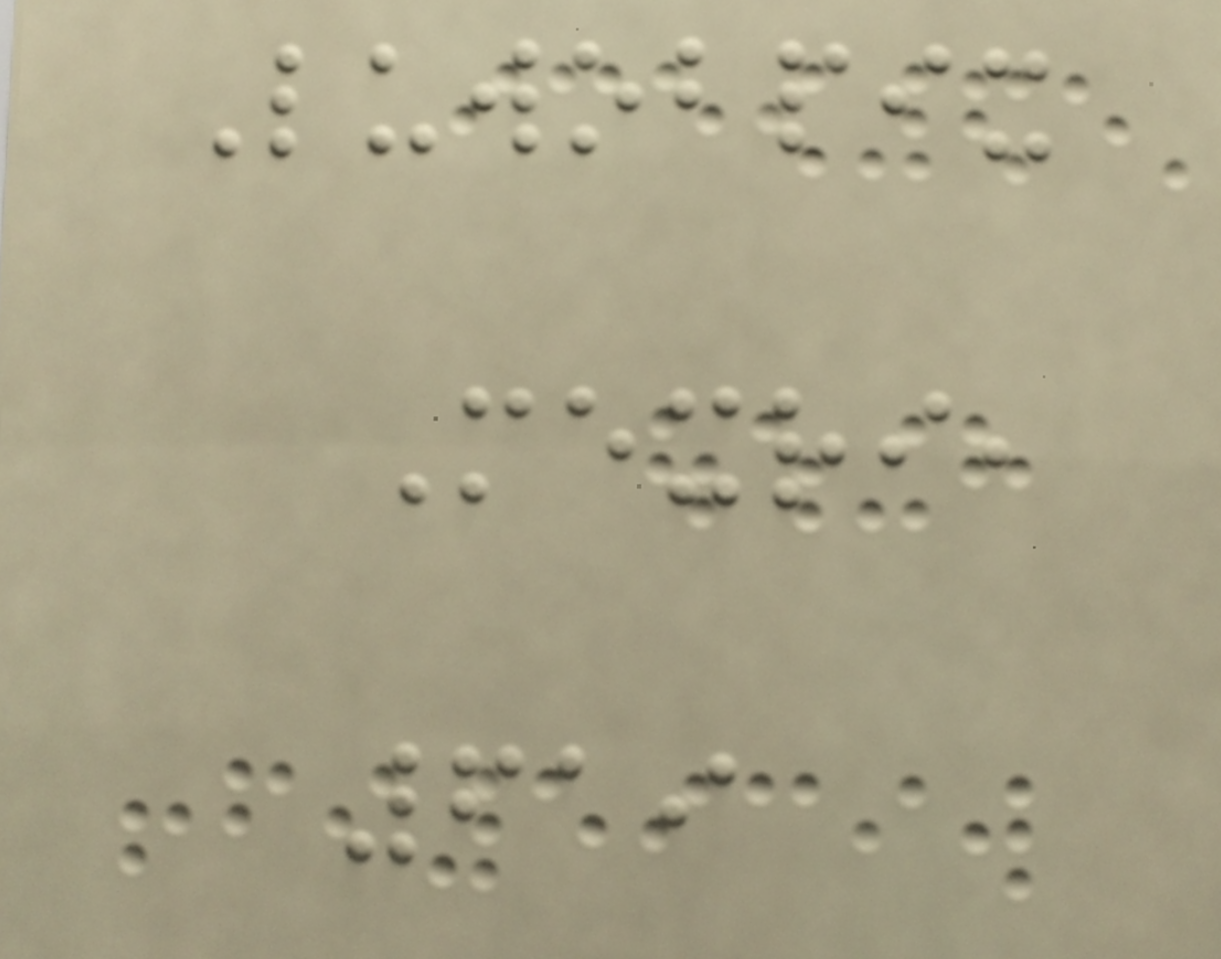Luwobpix
Mexri,
619
